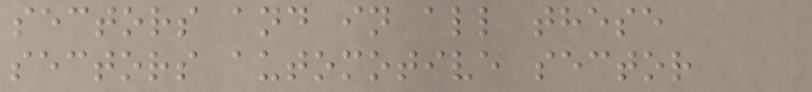sectors and in all these
sectors automotive sector
